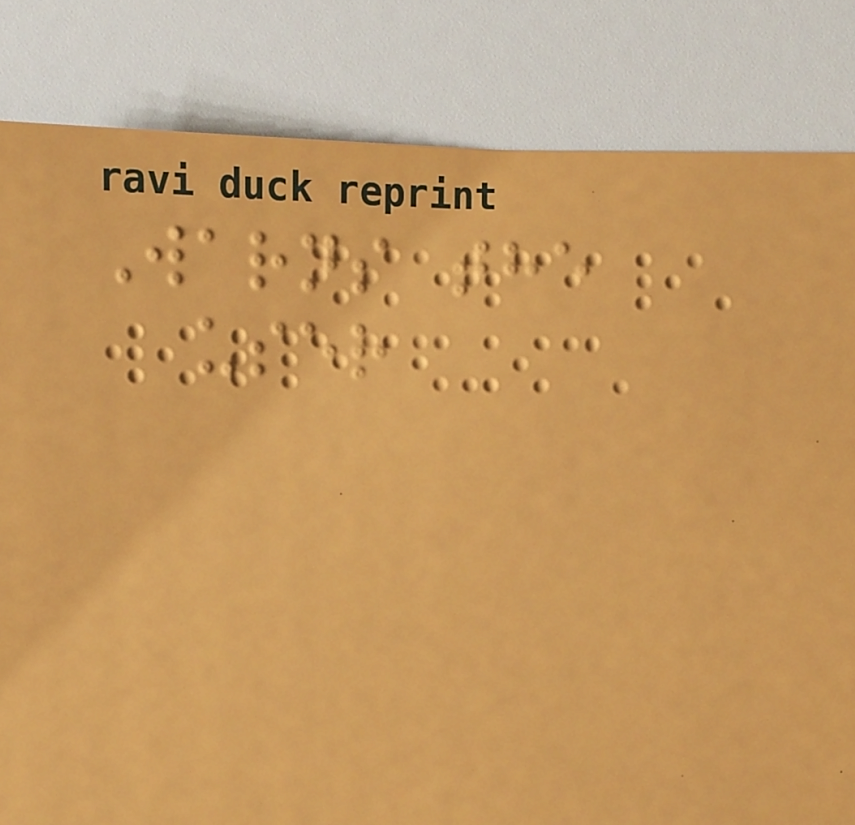Warns the
user
